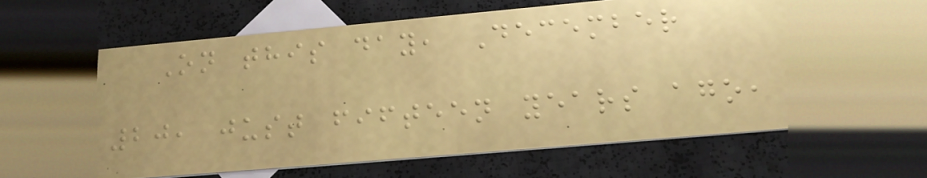On this day, December
20, just fifteen years ago,
